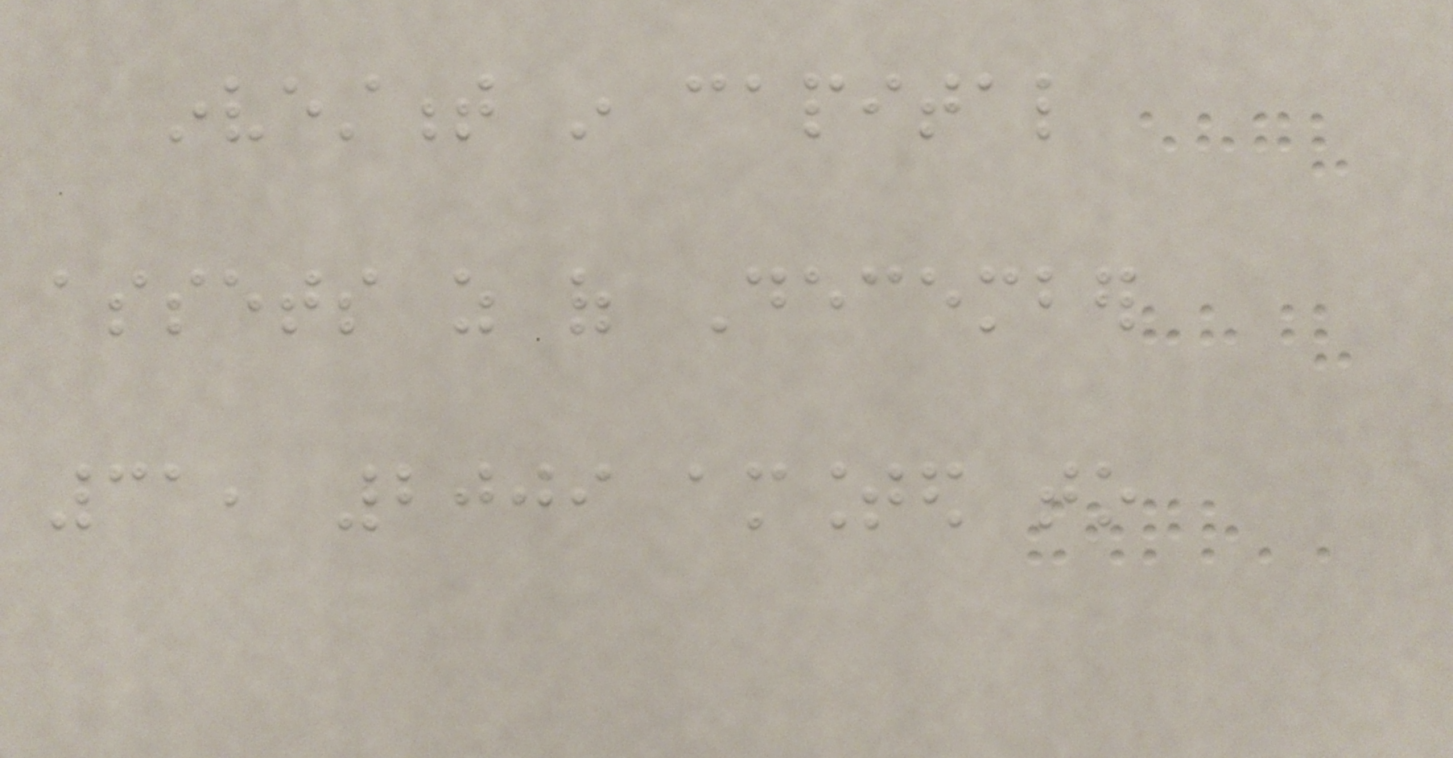investment in capital
assets as of December
31, 2009 amounted to
